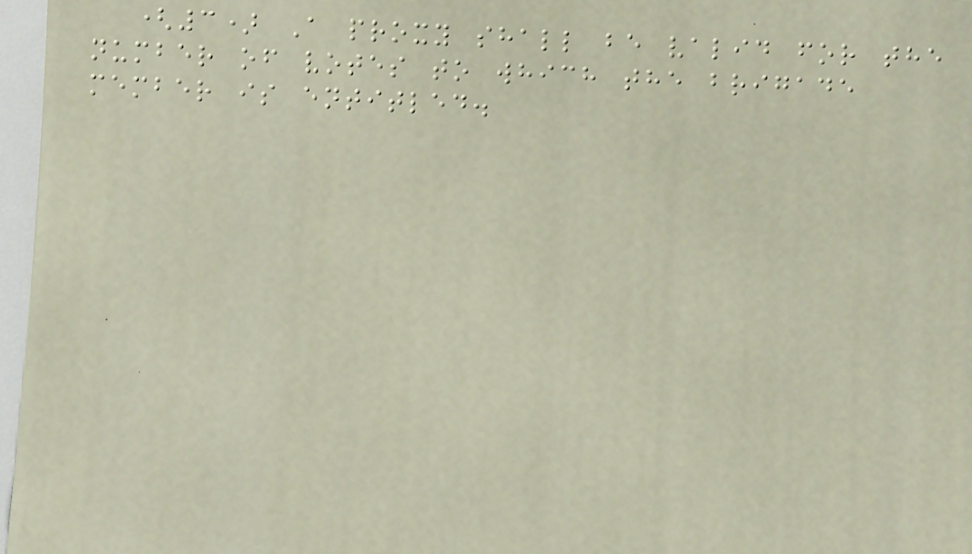(3) A proxy shall be valid for the
number of votes to which the brigade
member is entitled.
